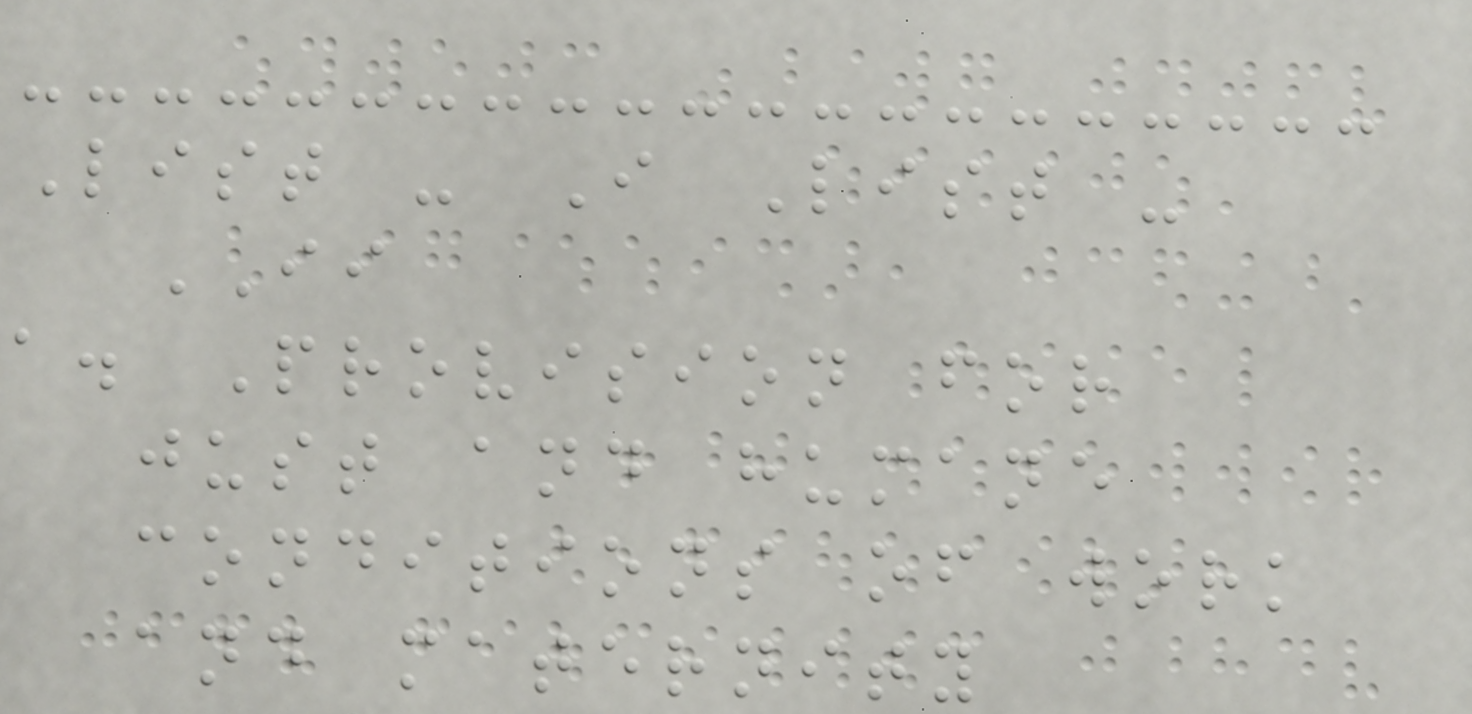List - I List -
II
a. Provision for
just and humane
conditions of work
and maternity
